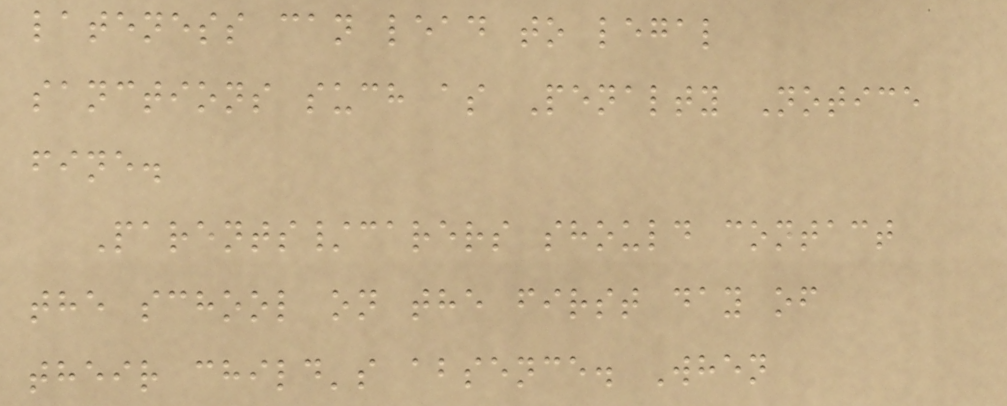lateness can lead to legal
sanctions such as Penalty Notice
fine.
Parents/carers should contact
the school on the first day of
their child's absence. When
